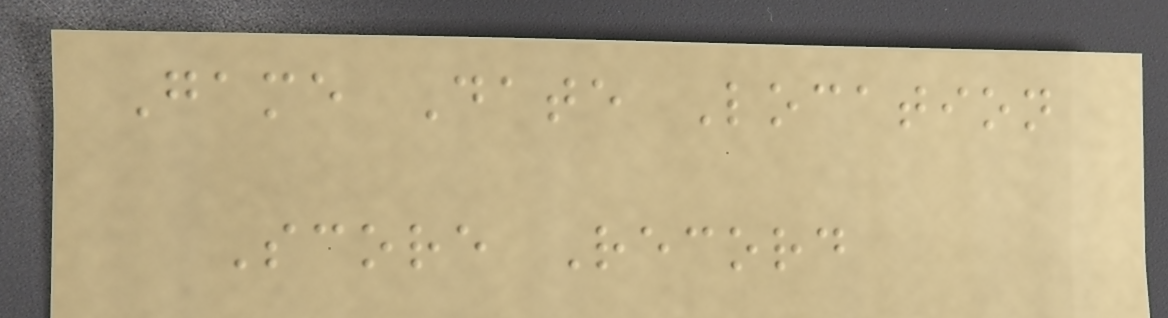Game Date Location
Score Record
